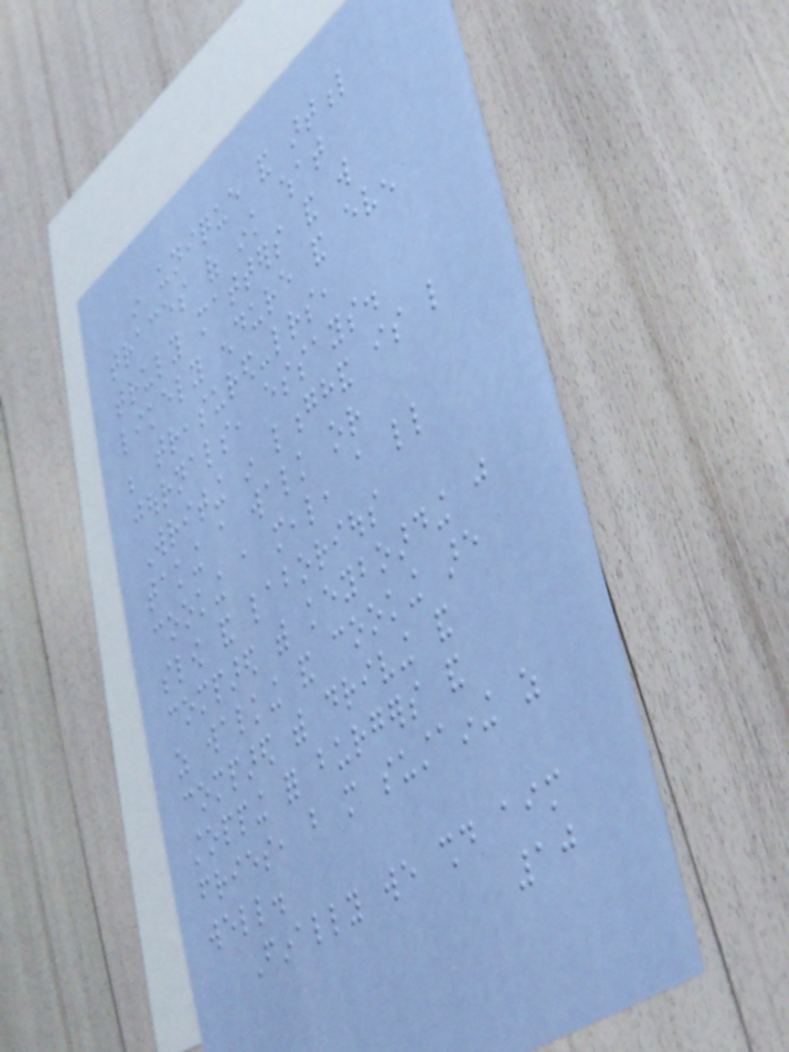in unique and artful
traces of ink what
truly matters and will
likely endure and even
be treasured-letters,
journals, essays.
Writing in longhand is like
taking a walk or
cooking a meal, a little
slow and laborious
compared with keyboarding just
as walking and cooking are
compared with driving and
stopping for burgers and
fries, but more sustaining as
well.
Finally we should aim
10
